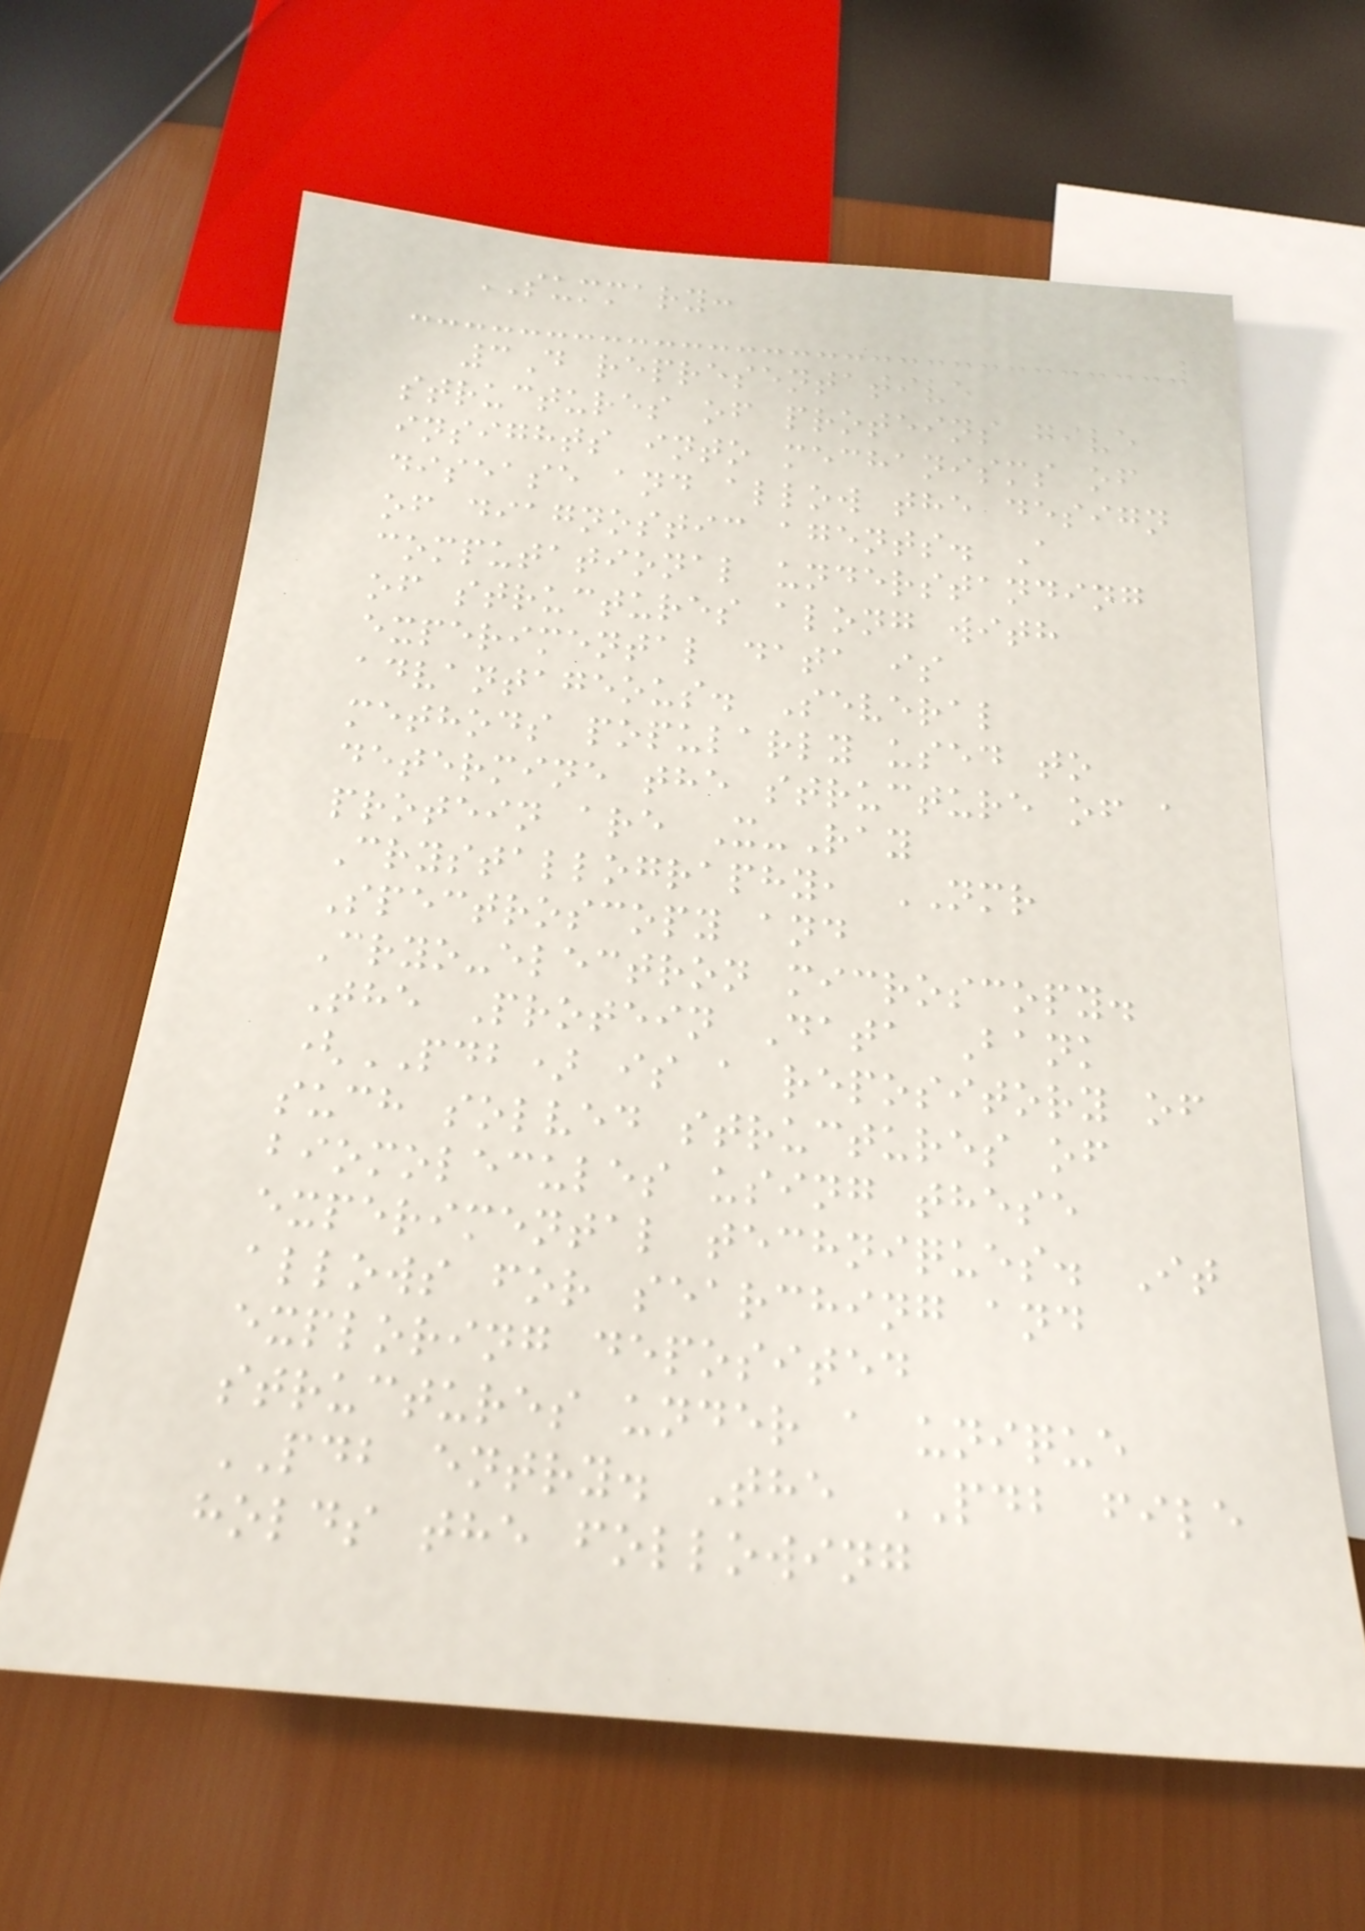SUMMARY:
3D representative
structures of proteins give
insights into mechanisms of
disease and allow the design
of diagnostic agents. A
computational understanding
of structures along with
experimental data is
advantageous. Several
methods popularly used to
determine the structure of a
protein are X-Ray
Crystallography, NMR
Spectroscopy and
Cryo-electron microscopy.
The Protein Data Bank
(PDB) is a repository of
such solved structures of
biomolecules using these
experimental techniques. It
allows for searching and
exploring deposited
structures under a unique
PDB entry. The PDB file
holds the following
